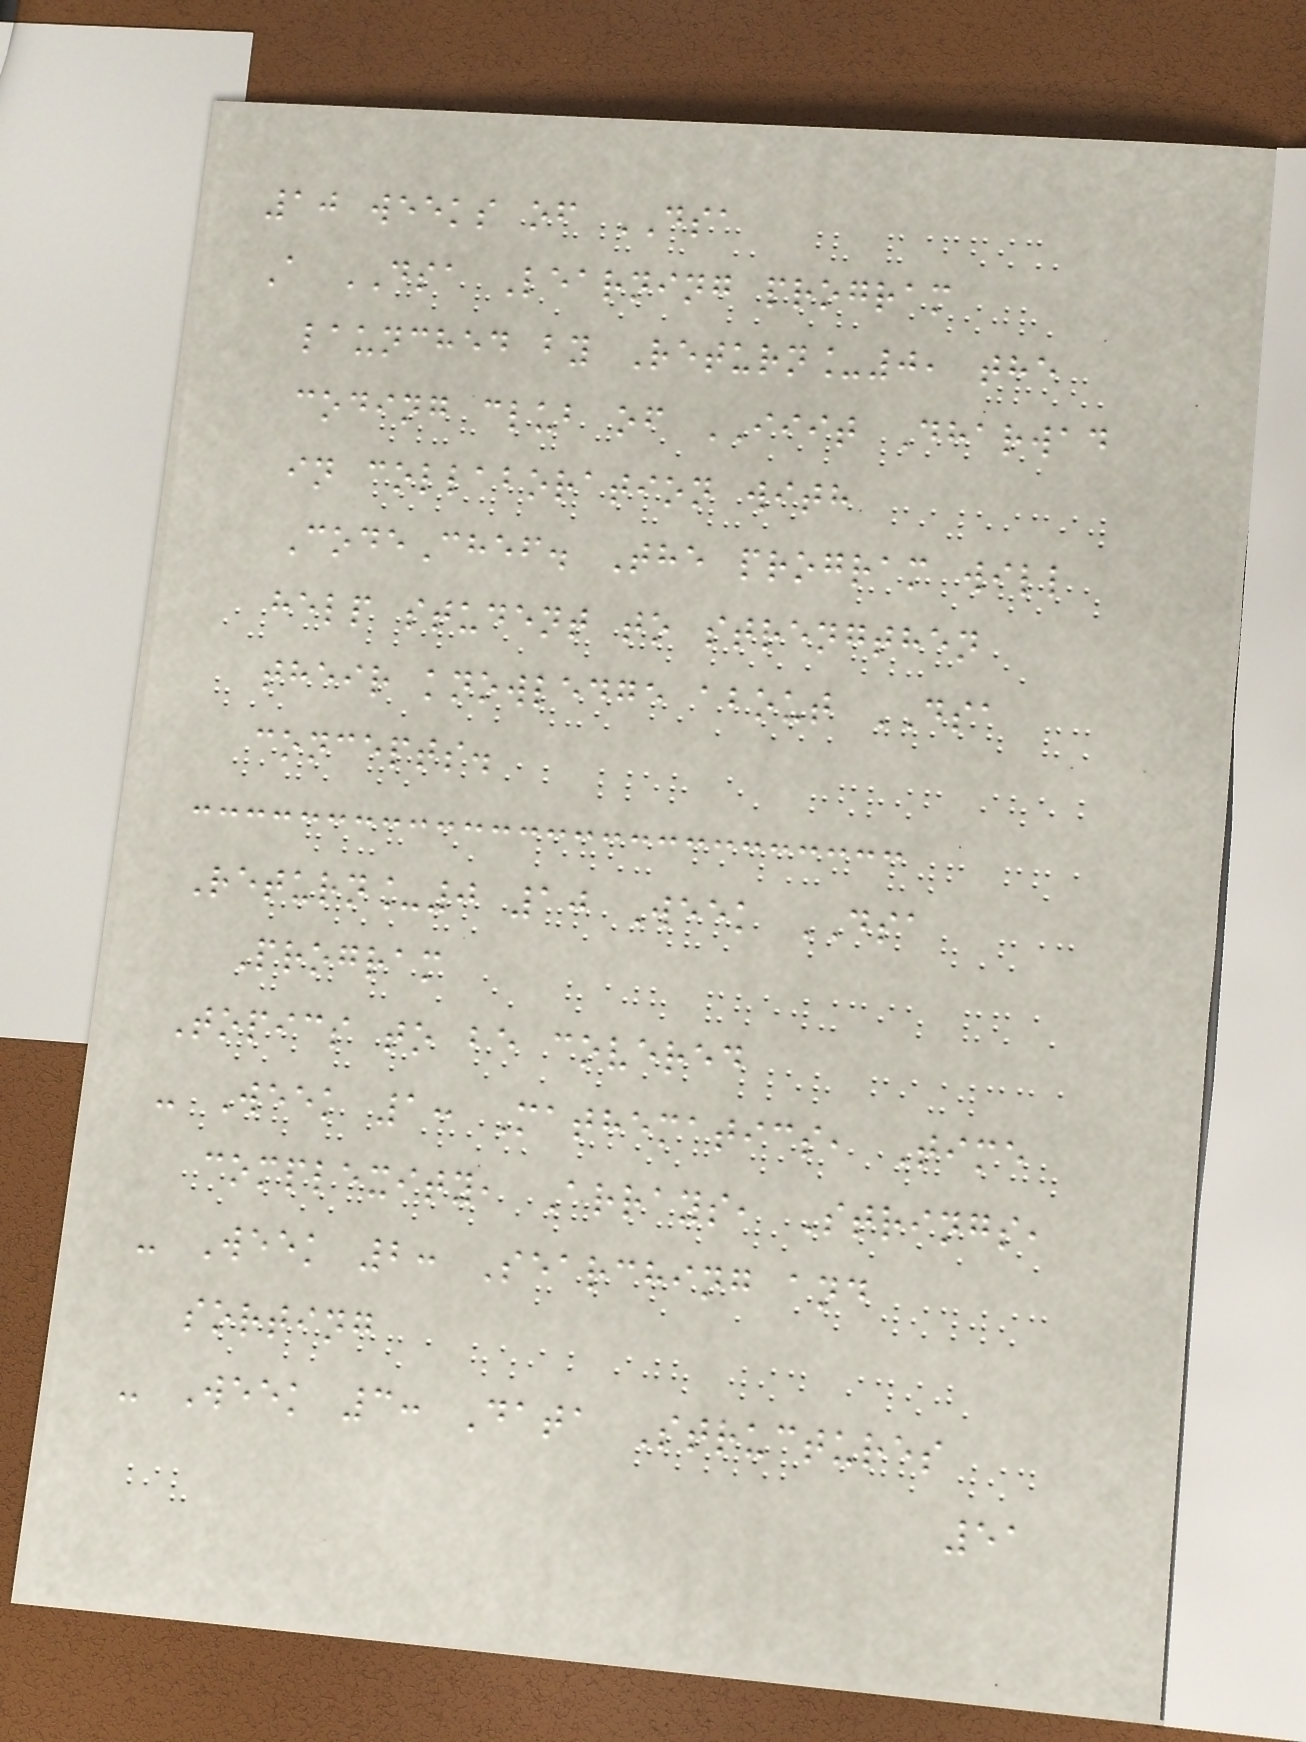10 weeks of DSA
A DSA Learning program
launched by Return_0, the
coding club of IIIT Dharwad
in collaboration with
CodeChef. The program will
help student to strengthen
their knowledge about DSA
concepts.
Return_0 10 Week DSA
Program
Topics to be covered
- Week 1: Mathematics, Time
complexity, Arrays, Strings,
- Week 2: Searching and
sorting
- Week 3: Data Structures
51
